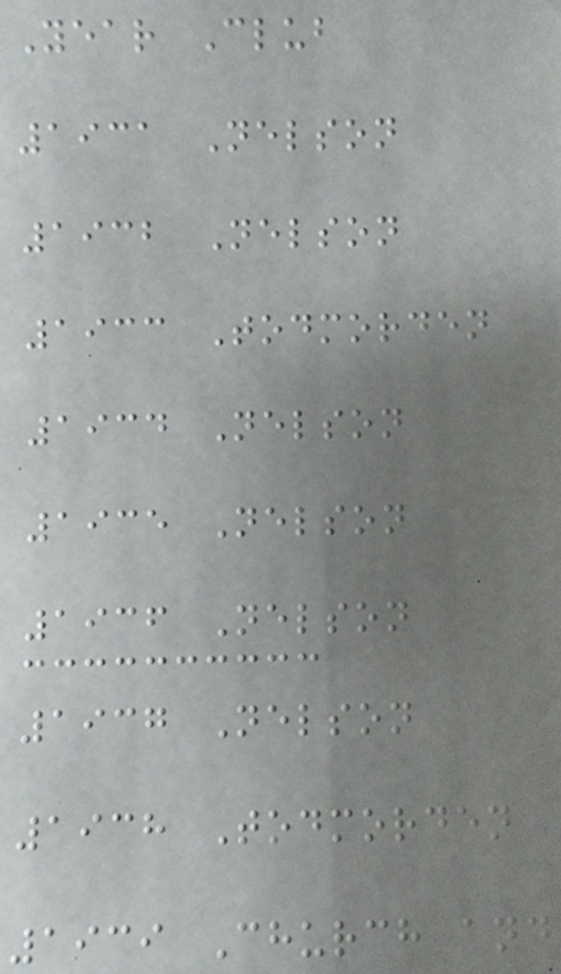Year Club
1931 Nelson
1932 Nelson
1933 Todmorden
1934 Nelson
1935 Nelson
1936 Nelson
1937 Nelson
1938 Todmorden
1939 Church and
